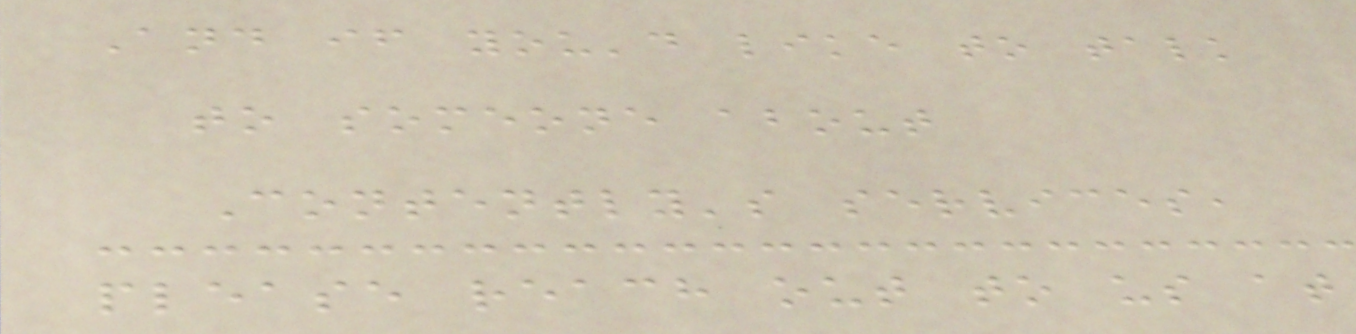And if you'd like to talk
to someone about
Contently's services,
please reach out to us at
